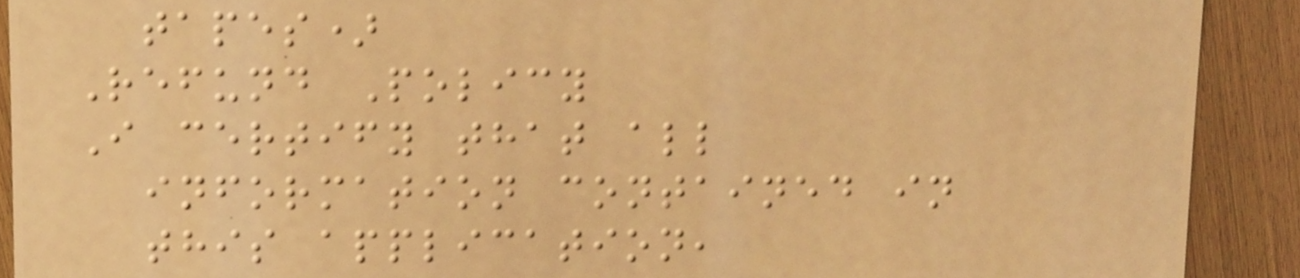tapes)
Refund Policy
I certify that all
information contained in
this application,
